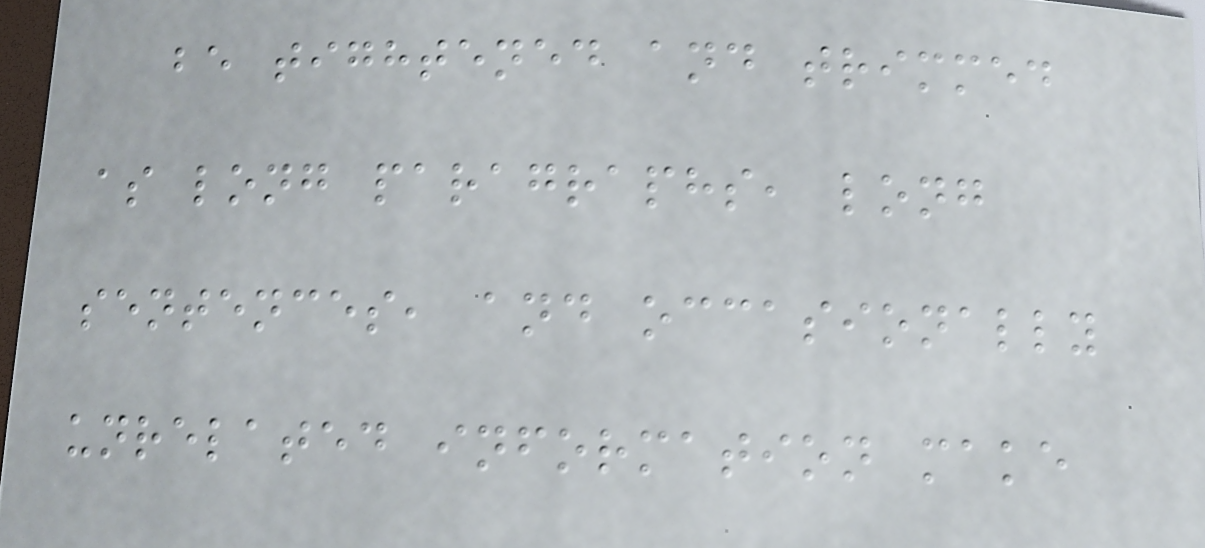be tightened and trimmed
as long paragraphs, long
sentences, and occasionally
unrelated information make
